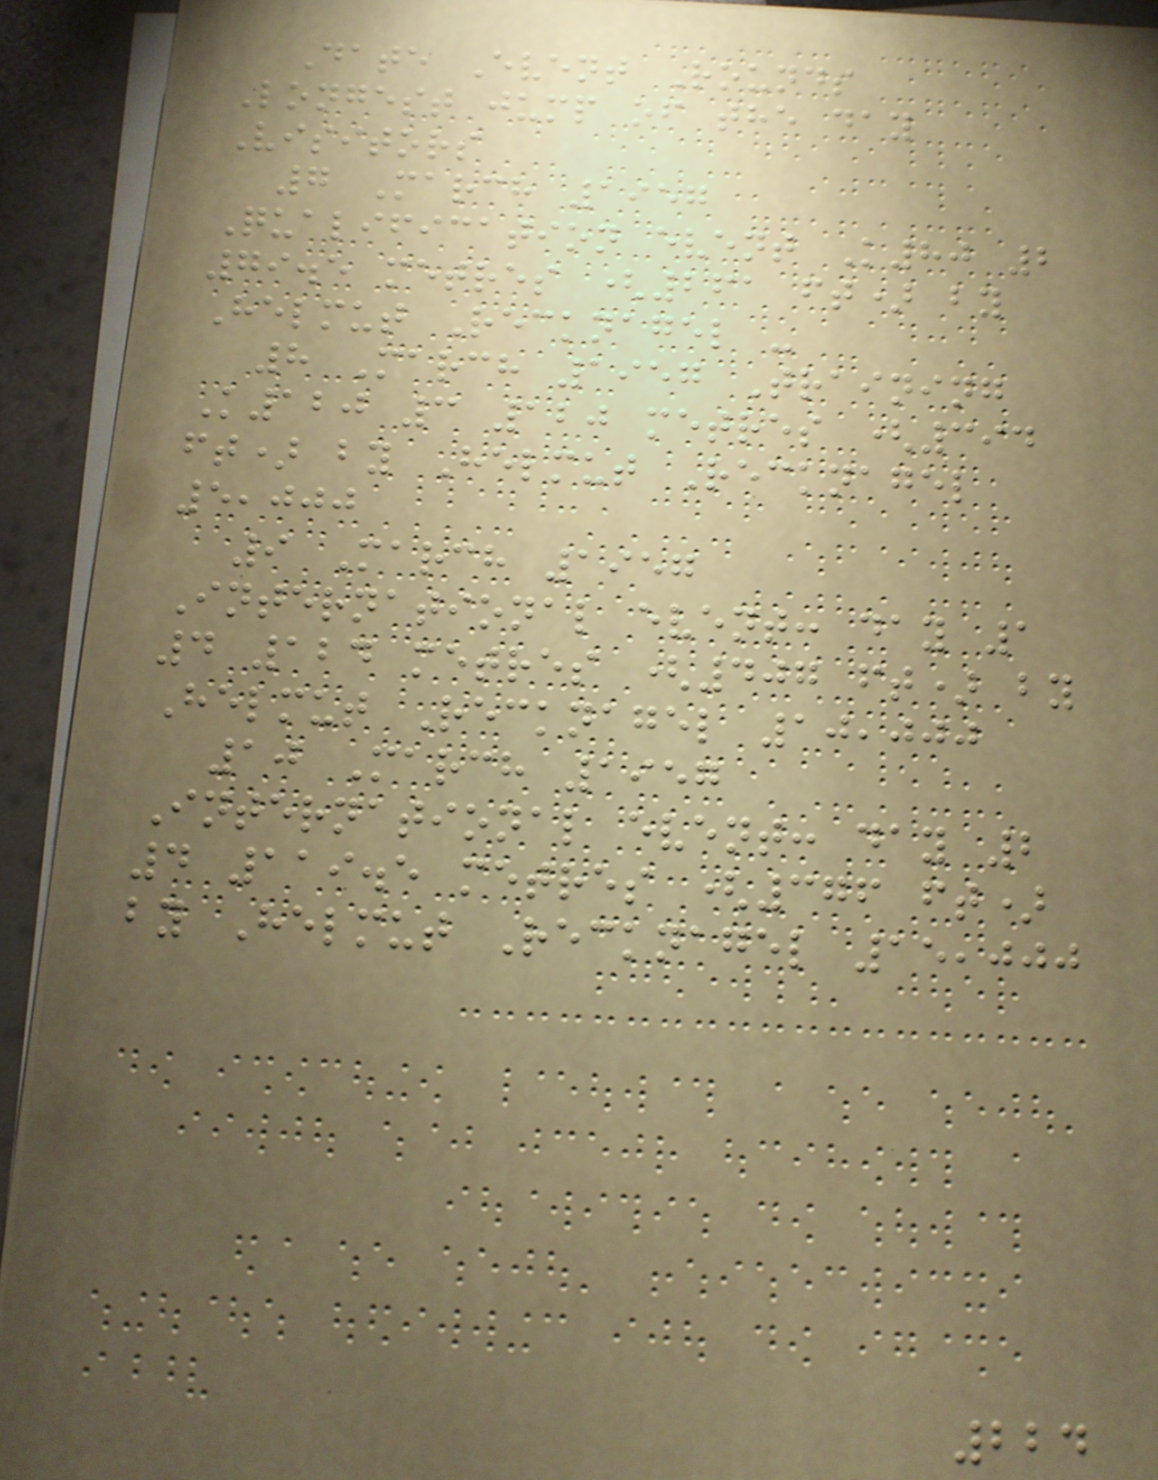Date Event Rounds
Longest jump of the day
Visitors
7 March 1957
Qualification event K80 2
79.5 metres (261 ft) by
Helmut Recknagel -
8 March 1957 Training
K120 3 120 metres (394
ft) by Helmut Recknagel
5,000
9 March 1957
International event: day 1
4 124 metres (407 ft) by
Helmut Recknagel 10,000
10 March 1957
International event: day 2
4 119.5 metres (376 ft)
by Helmut Recknagel 15,000
224
